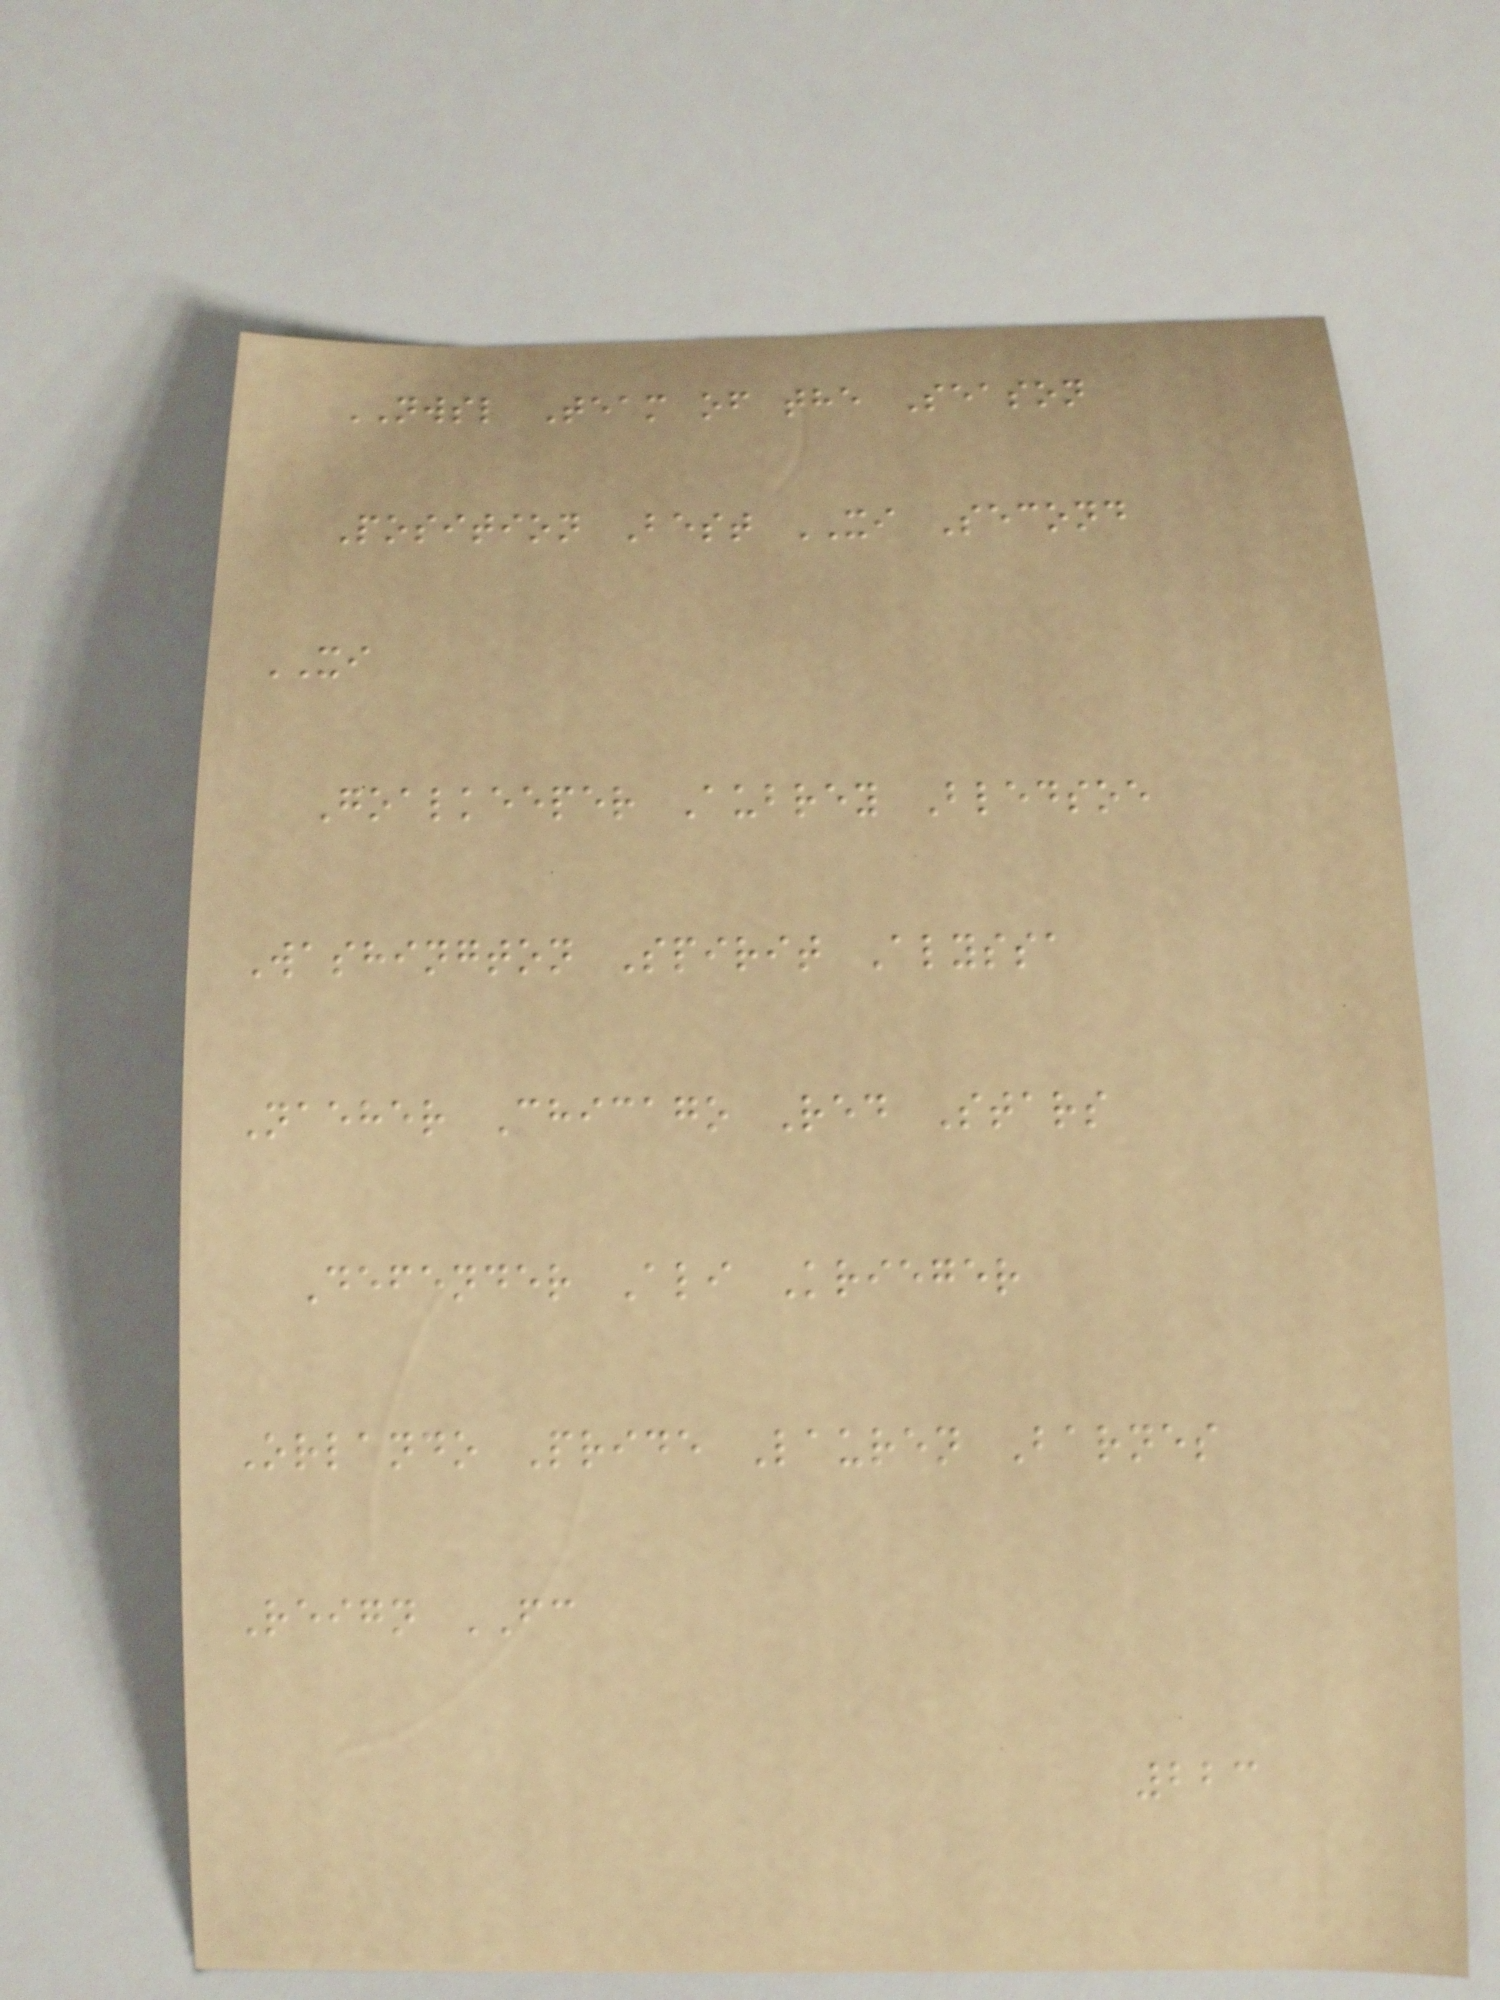NWSL Team of the Season
Position Best XI Second
XI
Goalkeeper Aubrey Bledsoe
Washington Spirit Alyssa
Naeher Chicago Red Stars
Defender Ali Krieger
Orlando Pride Lauren Barnes
Reign FC
223
